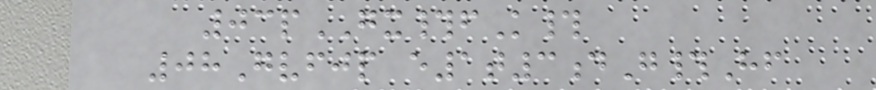03pGX#fK#
08Gvfjp e1t3dG#Hf
